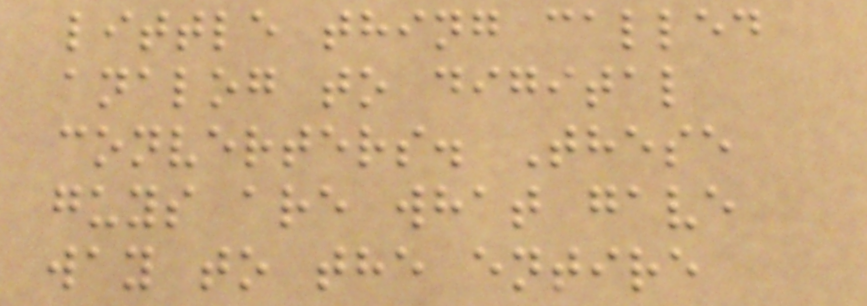little thing called
analog to digital
converters. These
guys are what gave
way to the entire
